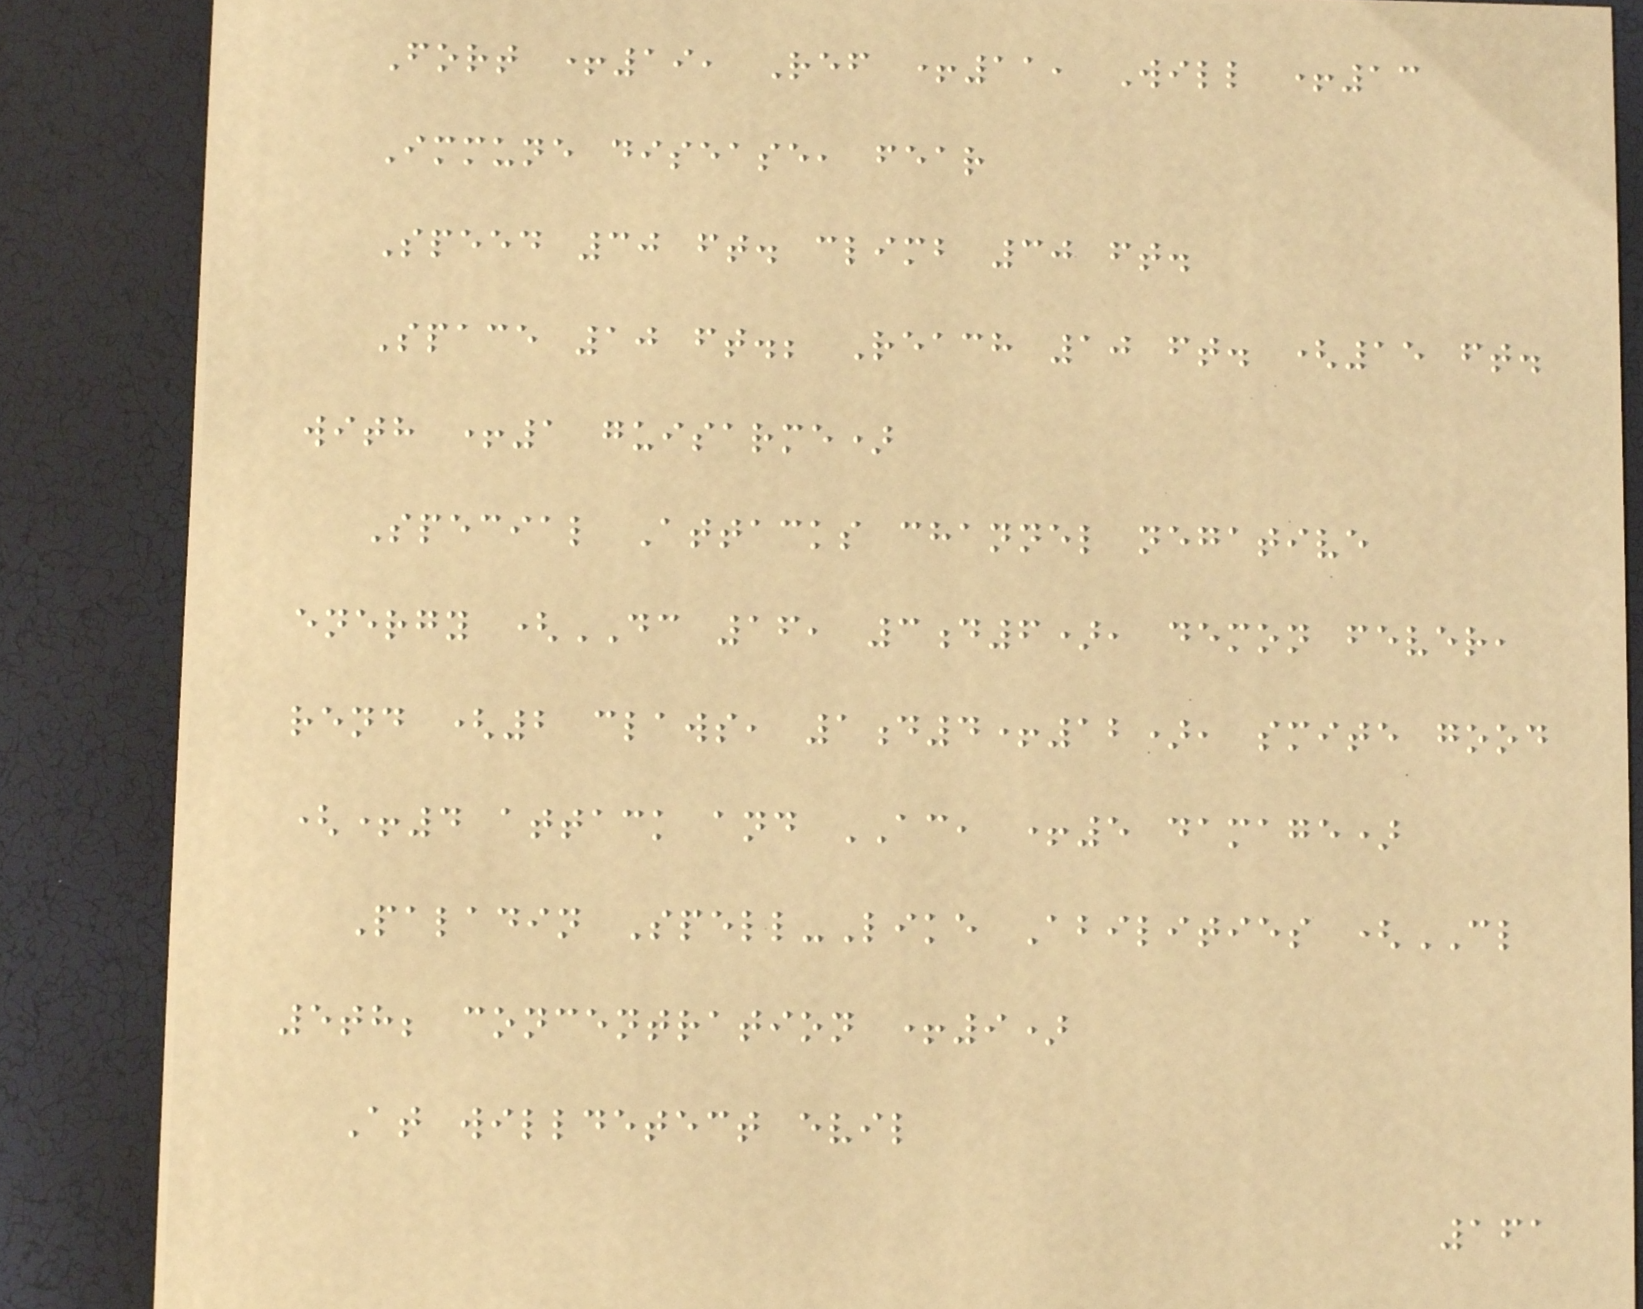Fort +19, Ref +11, Will +13
Immune disease, fear
Speed 30 ft. climb 30 ft.
Space 10 ft.; Reach 10 ft. (15 ft.
with +1 guisarme)
Special Attacks channel negative
energy (DC 16, 3d6), demon fever,
rend (2 claws, 1d4+12), smite good
(+4 attack and AC, +5 damage)
Paladin Spell-Like Abilities (CL
5th; concentration +9)
At willdetect evil
161
